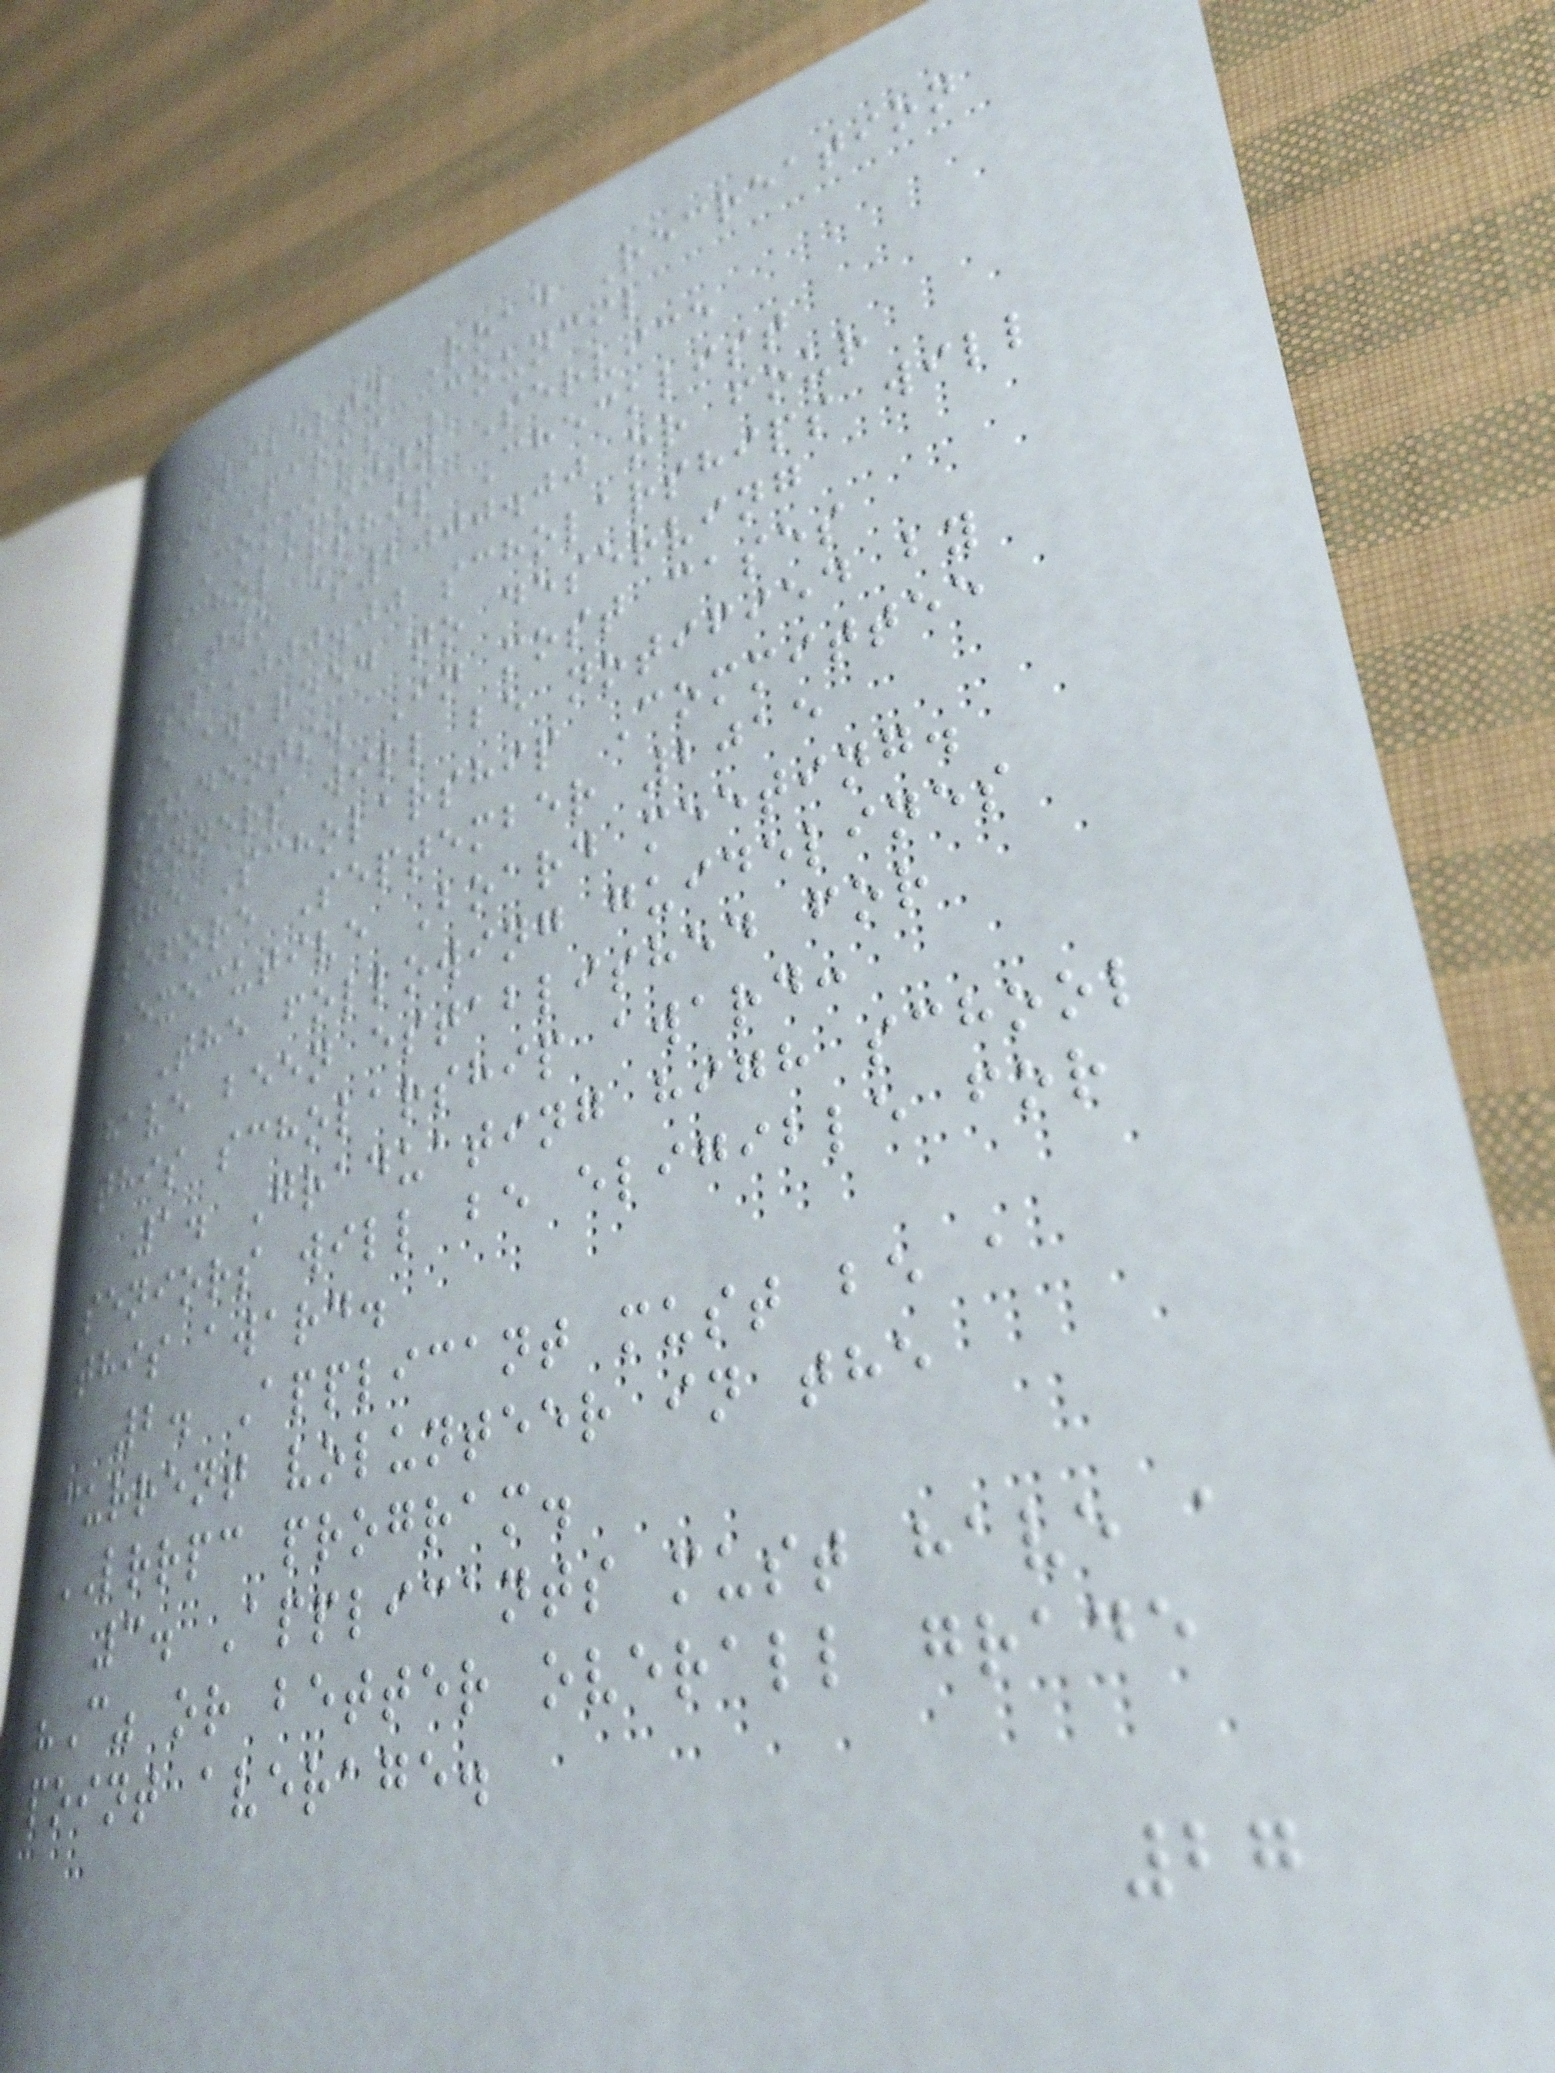Liberty Road Recreation
and Parks Council
Community Service
Scholarship Checklist
Two $2000.00 or four
$1,000.00 scholarships will
be awarded to deserving
students. In most cases
winners will be notified by
the Scholarship Committee
before September 2015
Executive Board meeting.
The following guidelines
have been established for
this scholarship award:
1. Graduating high school
seniors will be eligible for
this award.
2. Applicant must be a
current volunteer in the
LRRPC program.
3. Applicants must have a
"C" or better overall grade
point average.
27
